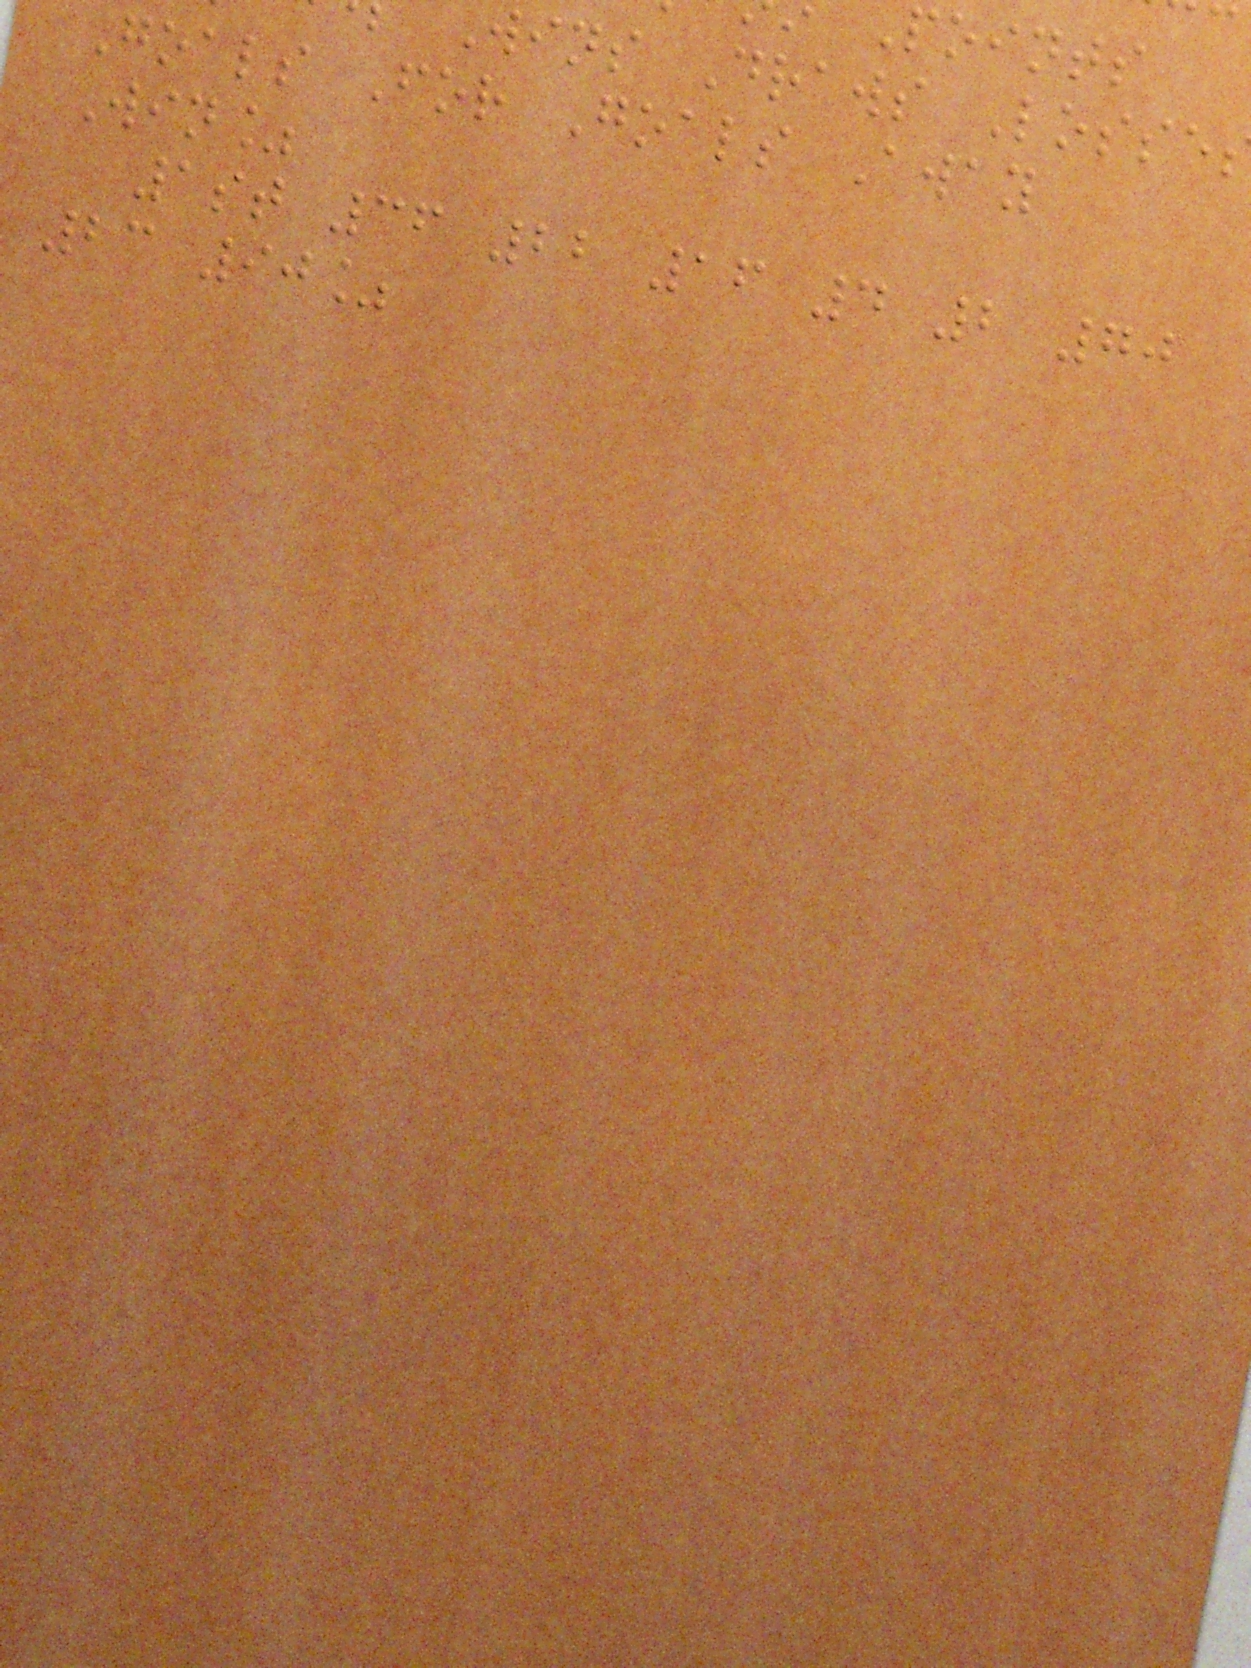points
wins Draws Losse
Goals For Goals Away
Win%
1st 36 22 16 4 2 70
23 90%
